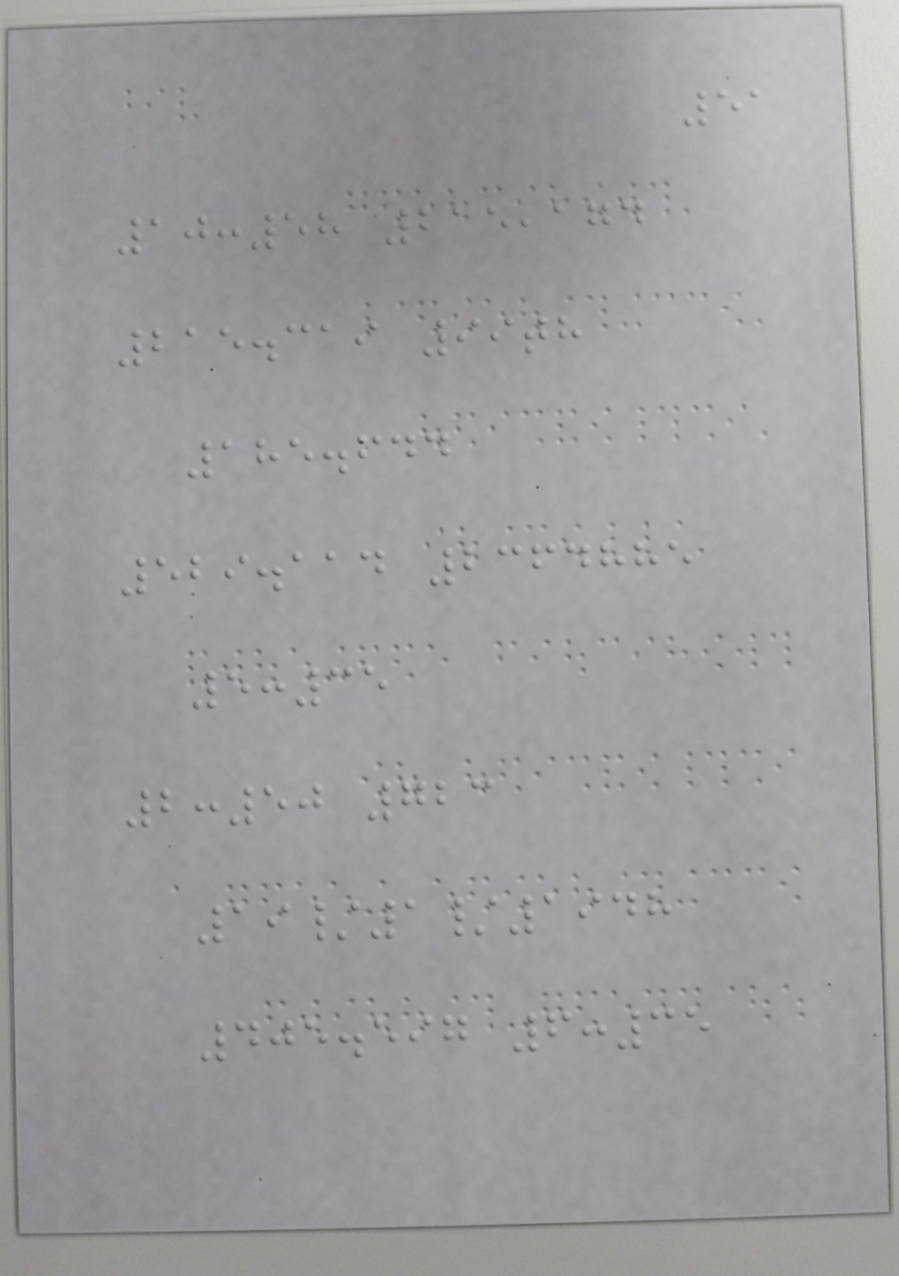51
10:58 215,174
215.319 99th
185.644
529.114 2364885
5:35
2:50 723
19/1/1948
405.597 6:35
